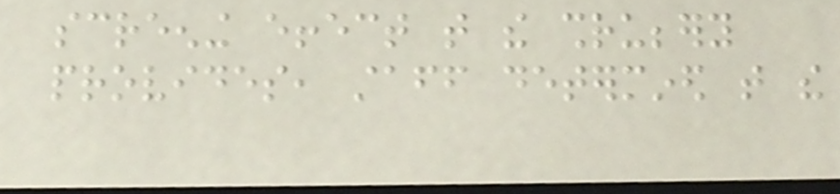screening effect that the shrubbery
provides, staff determined that the
